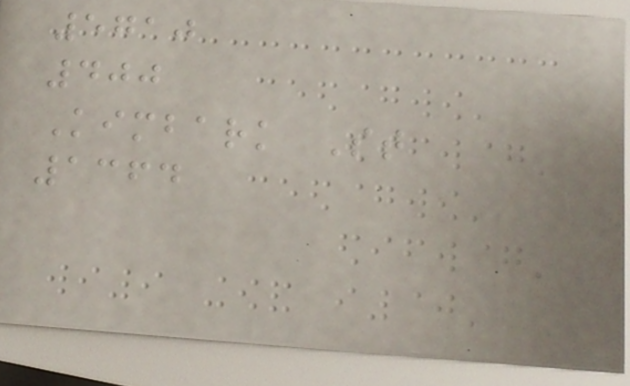5710
400
Kimbark St
1364
